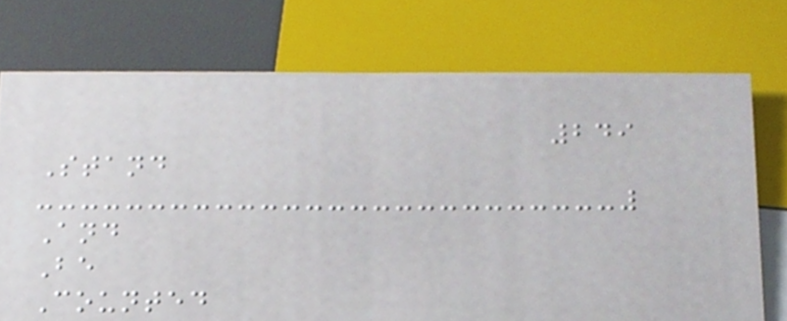249
Stand
And
Be
Counted
